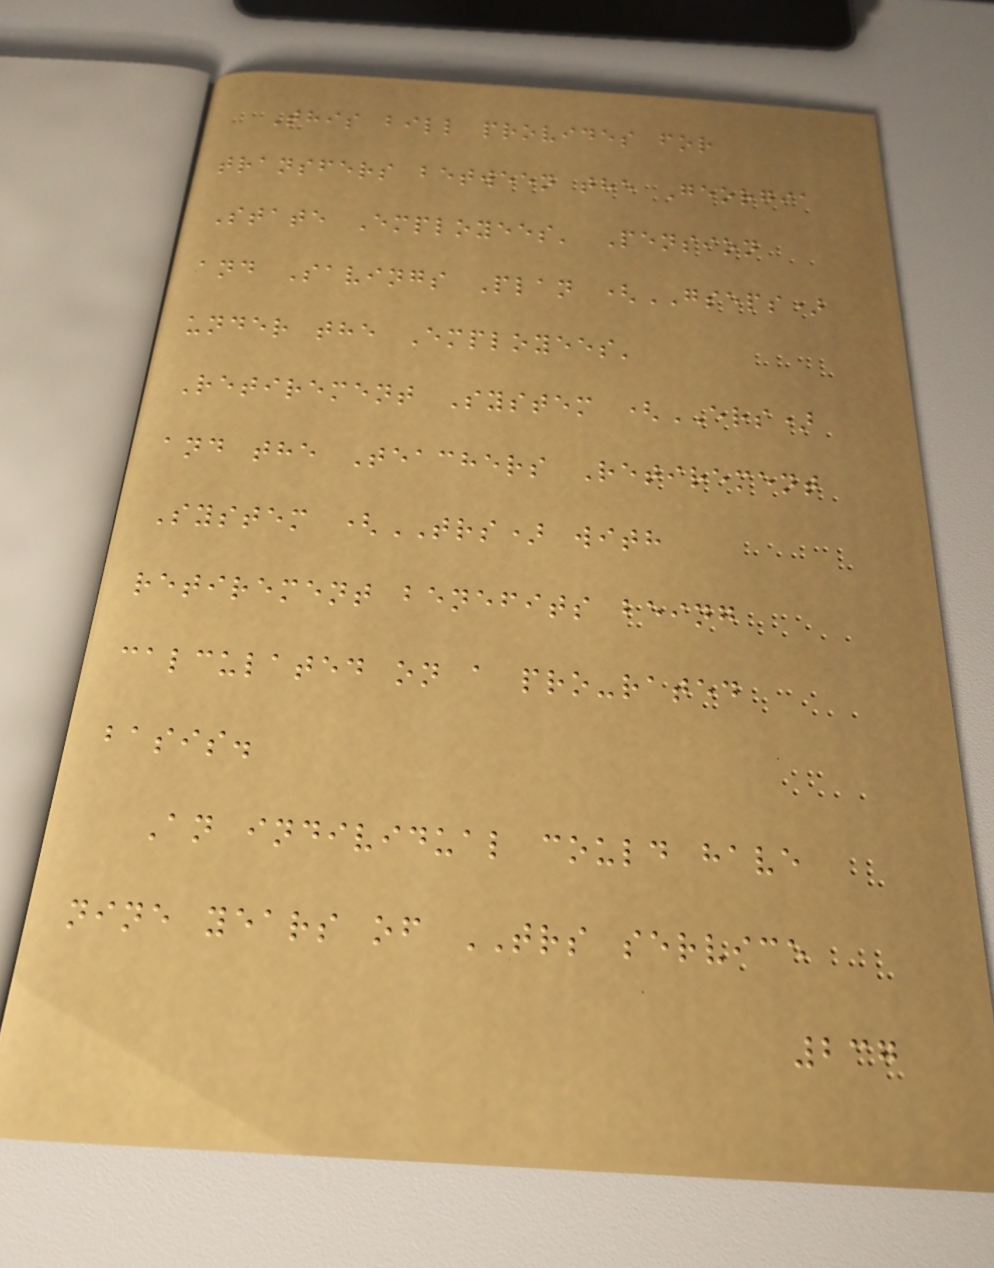This bill provides for
transfers between the Georgia
State Employees' Pension
and Savings Plan (GSEPS)
under the Employees'
Retirement System (ERS)
and the Teachers Retirement
System (TRS) with
retirement benefits being
calculated on a pro-rated
basis.
An individual could have
nine years of TRS service
237
